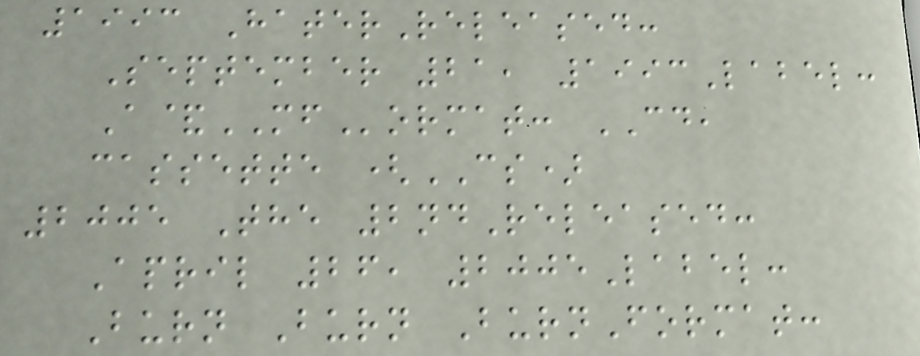1993 HaterReleased:
September 21, 1993Label:
A&MFormat: CD,
cassette (CS)
2005 The 2ndReleased:
April 26, 2005Label:
Burn Burn BurnFormat:
